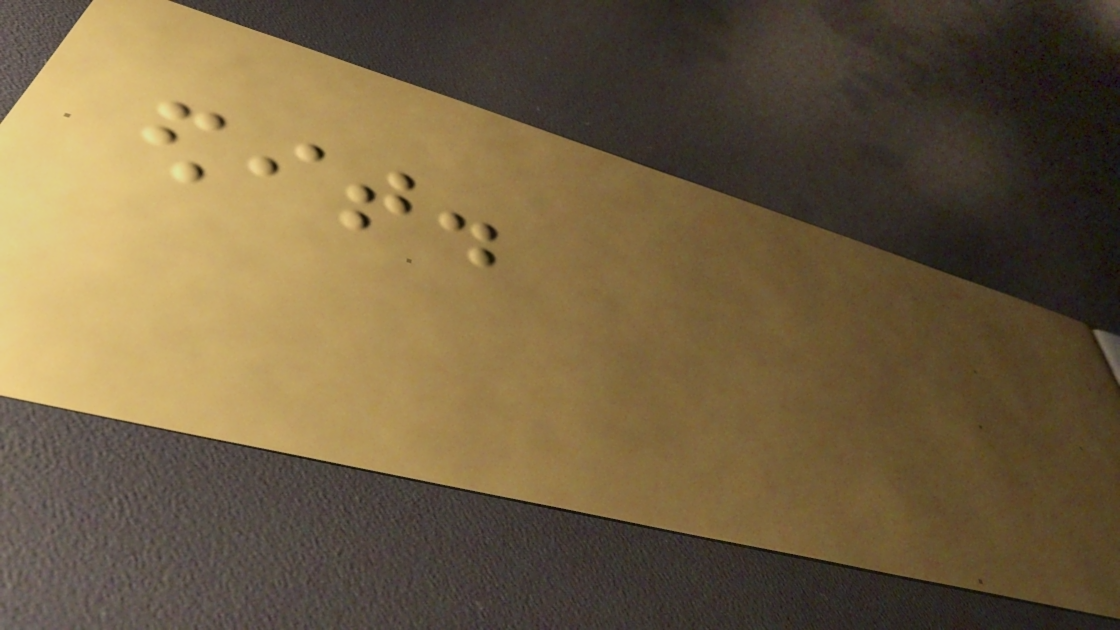edit.
